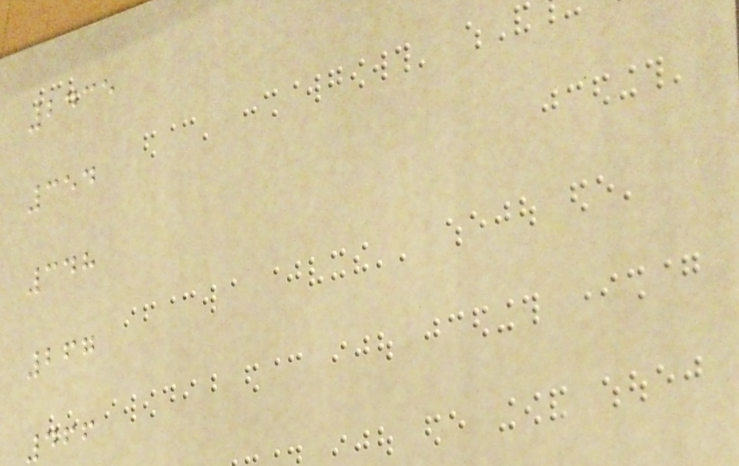2435
354
348
267
466
